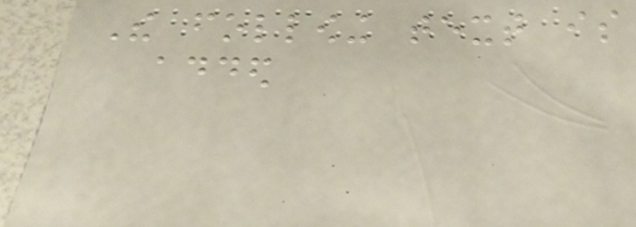The following text is
added
